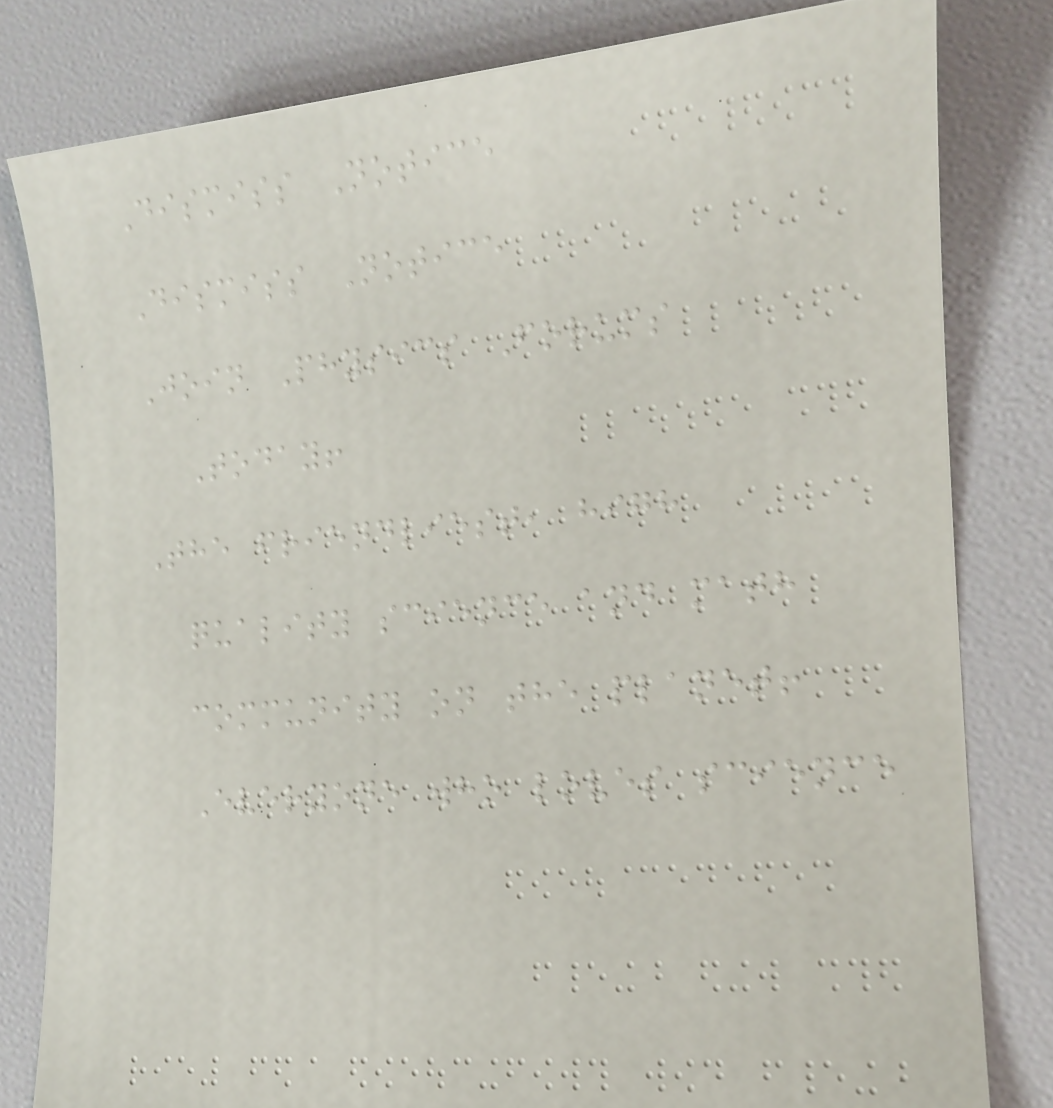Dismiss Notice
Dismiss Notice
Join Physics Forums
Today!
The friendliest, high
quality science and math
community on the planet!
Everyone who loves science
